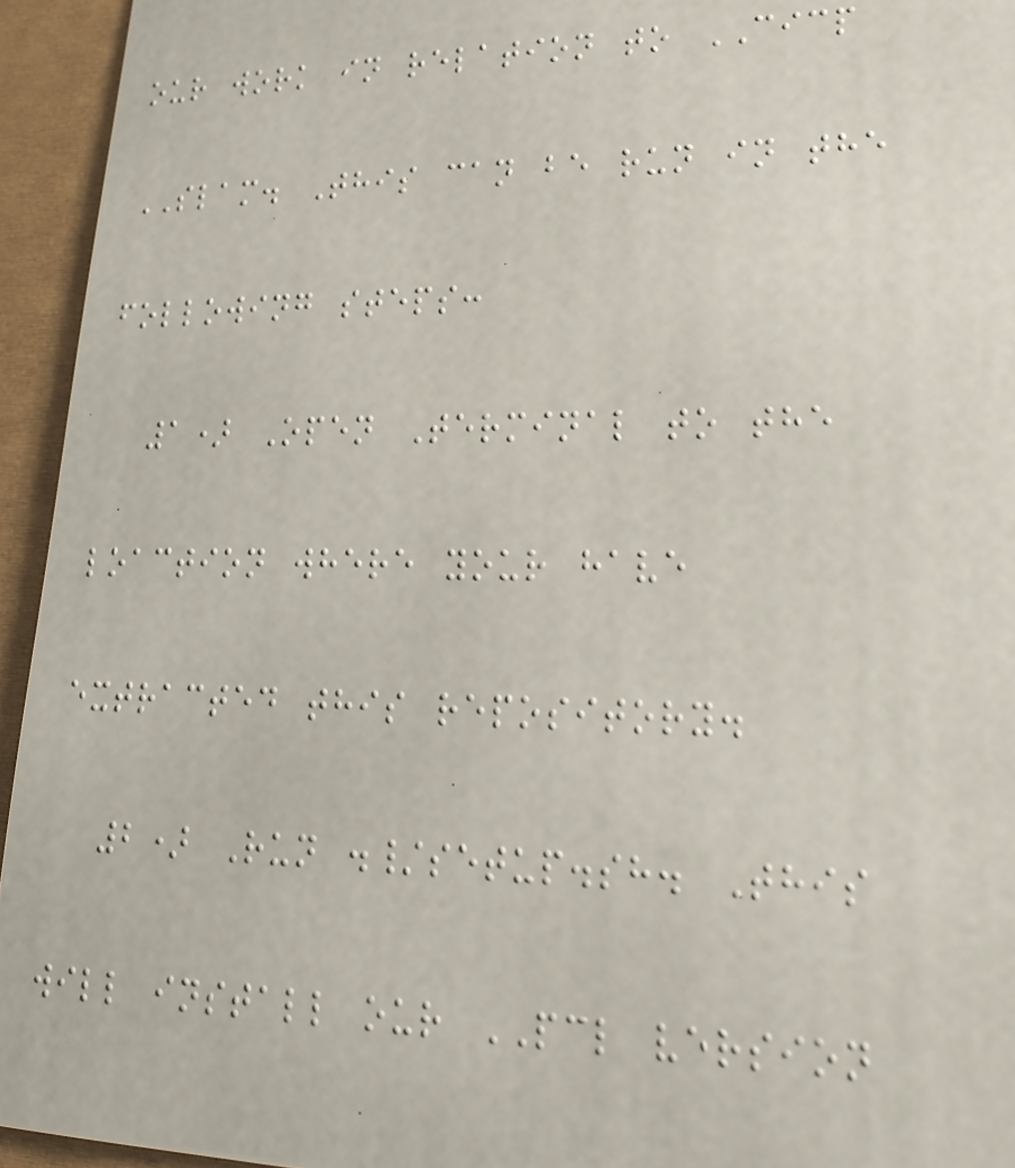our work in relation to CICP
SLAM. This can be run in the
following steps:
1) Open Terminal to the
loaction where your have
extracted this repository.
2) Run ./setup.sh. This
will install our PCL version
